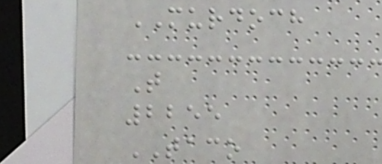MURDOCH
T
2255
TACO
